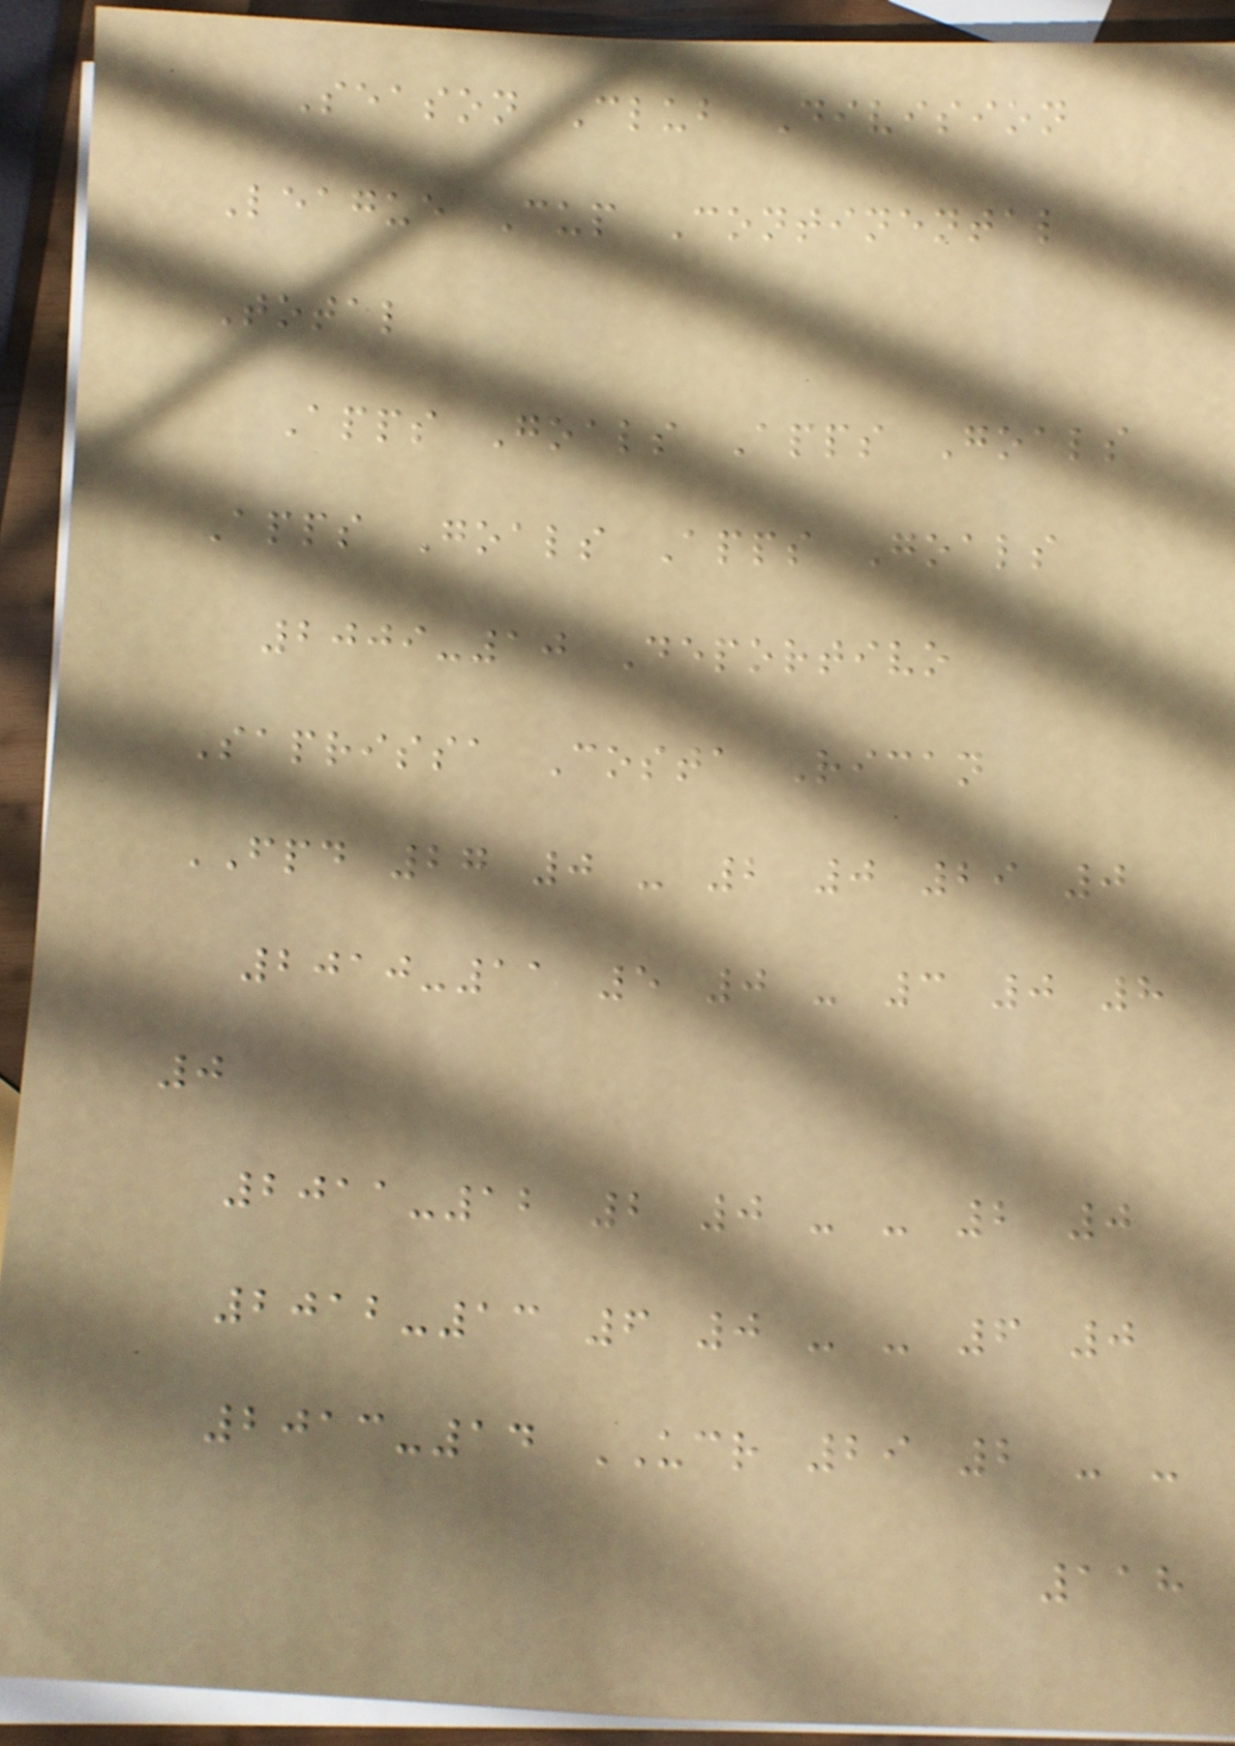Season Club Division
League Cup Continental
Total
Apps Goals Apps Goals
Apps Goals Apps Goals
2009-10 Deportivo
Saprissa Costa Rican
FPD 27 0 - 2 0 29 0
2010-11 5 0 - 3 0 8
0
2011-12 2 0 - - 2 0
2012-13 6 0 - - 6 0
2013-14 UCR 29 2 - -
118
